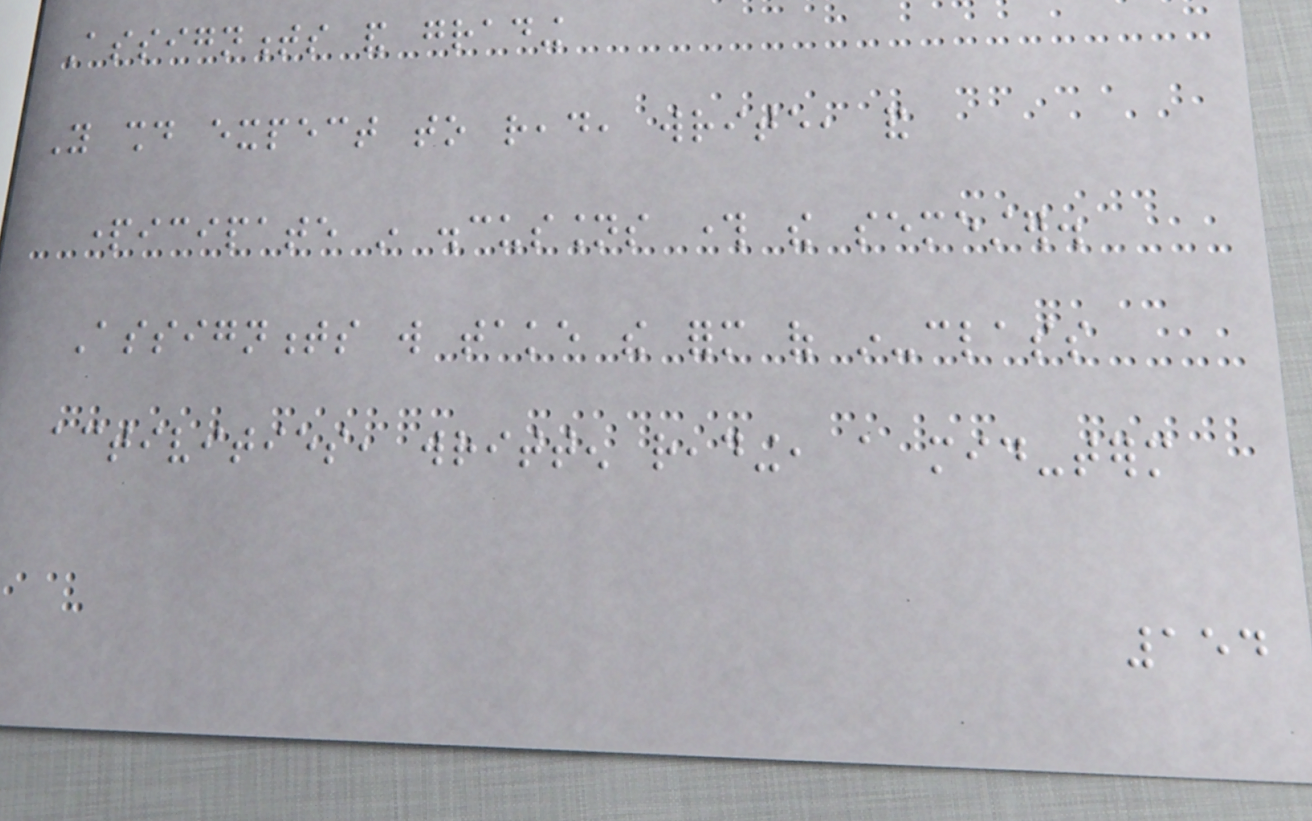Assignments and grading
You should expect to read, write, and
participate in discussions through the semester.
Assignments will take the form of in-class
activities, written reading, a mid-term
154
